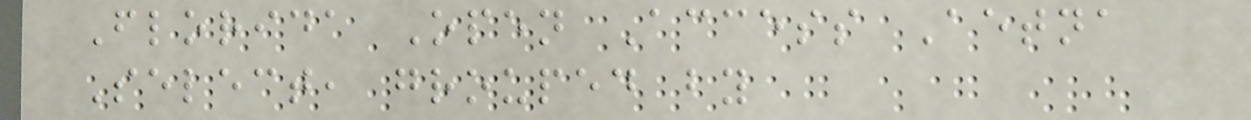Florida Open Access Aetna
Select, grouped by
